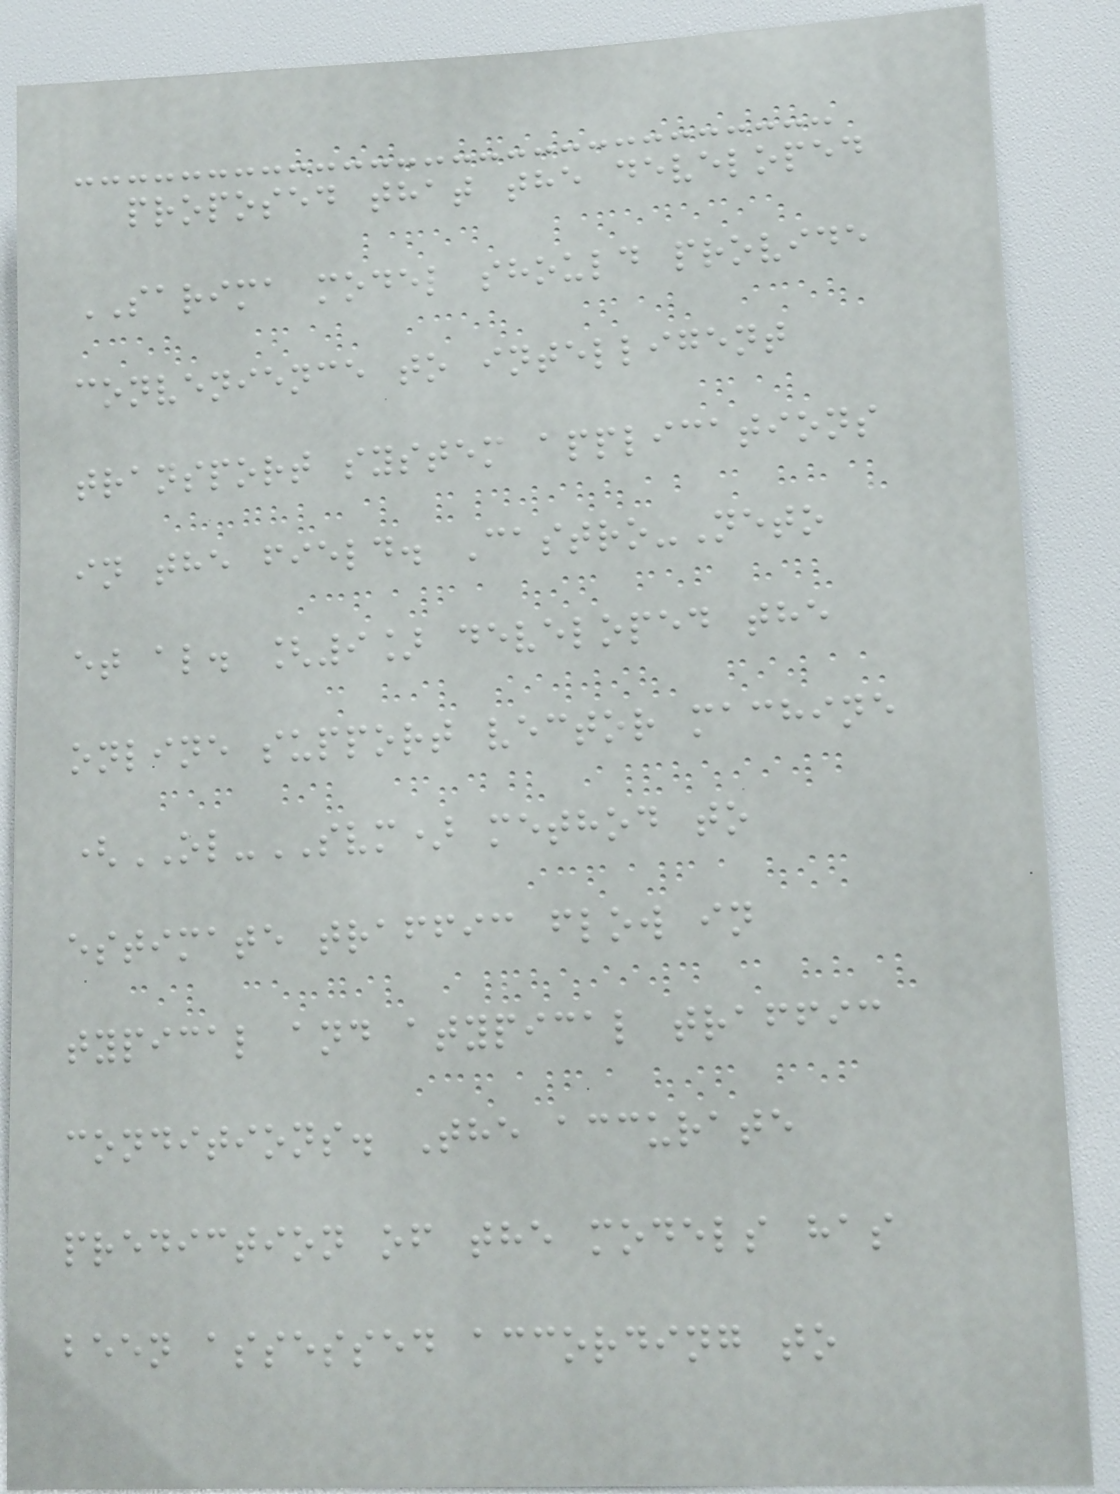proposed that the developed
SARIMA model should provide
convenience to intelligent
transport system applications
in the field. Castro-Neto
et al. [9] developed the
online support vector machine
(OL-SVM) method to
estimate traffic flow in
typical and atypical traffic
conditions. The accurate
prediction of the models has
been assessed according to
